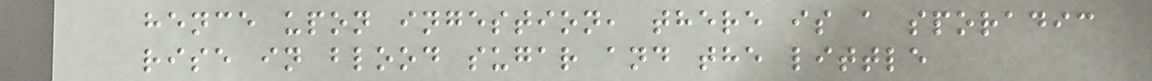hence upon ingestion, there is a sporadic
rise in blood sugar and the little
